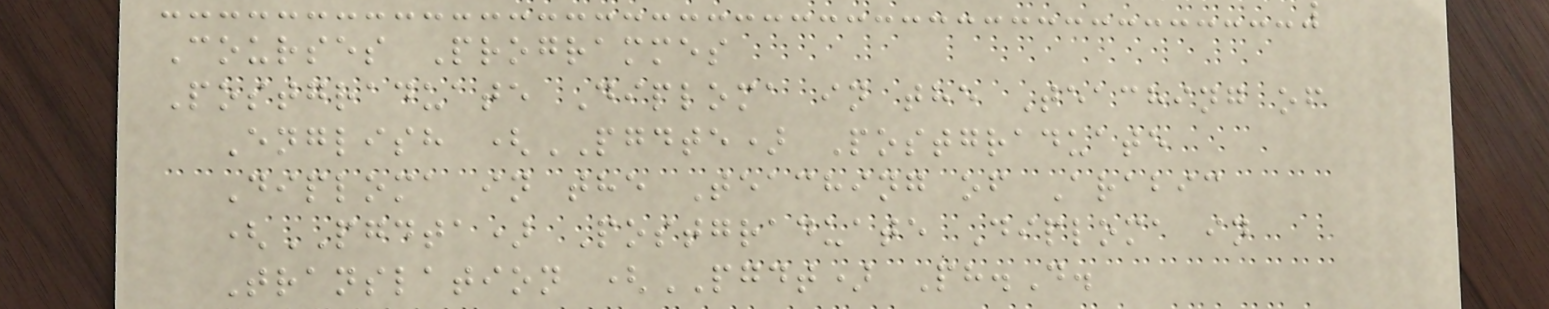Courses Programmes
Postgraduate Diploma in the Teaching of
English (PGDTE) Postgraduate
Diploma in the Teaching of Arabic
(PGDTA) Postgraduate Diploma in
Translation (PGDT) Ph.D.
